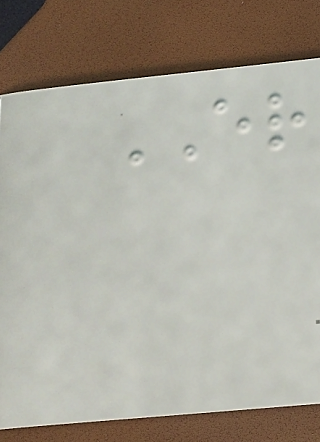ER
